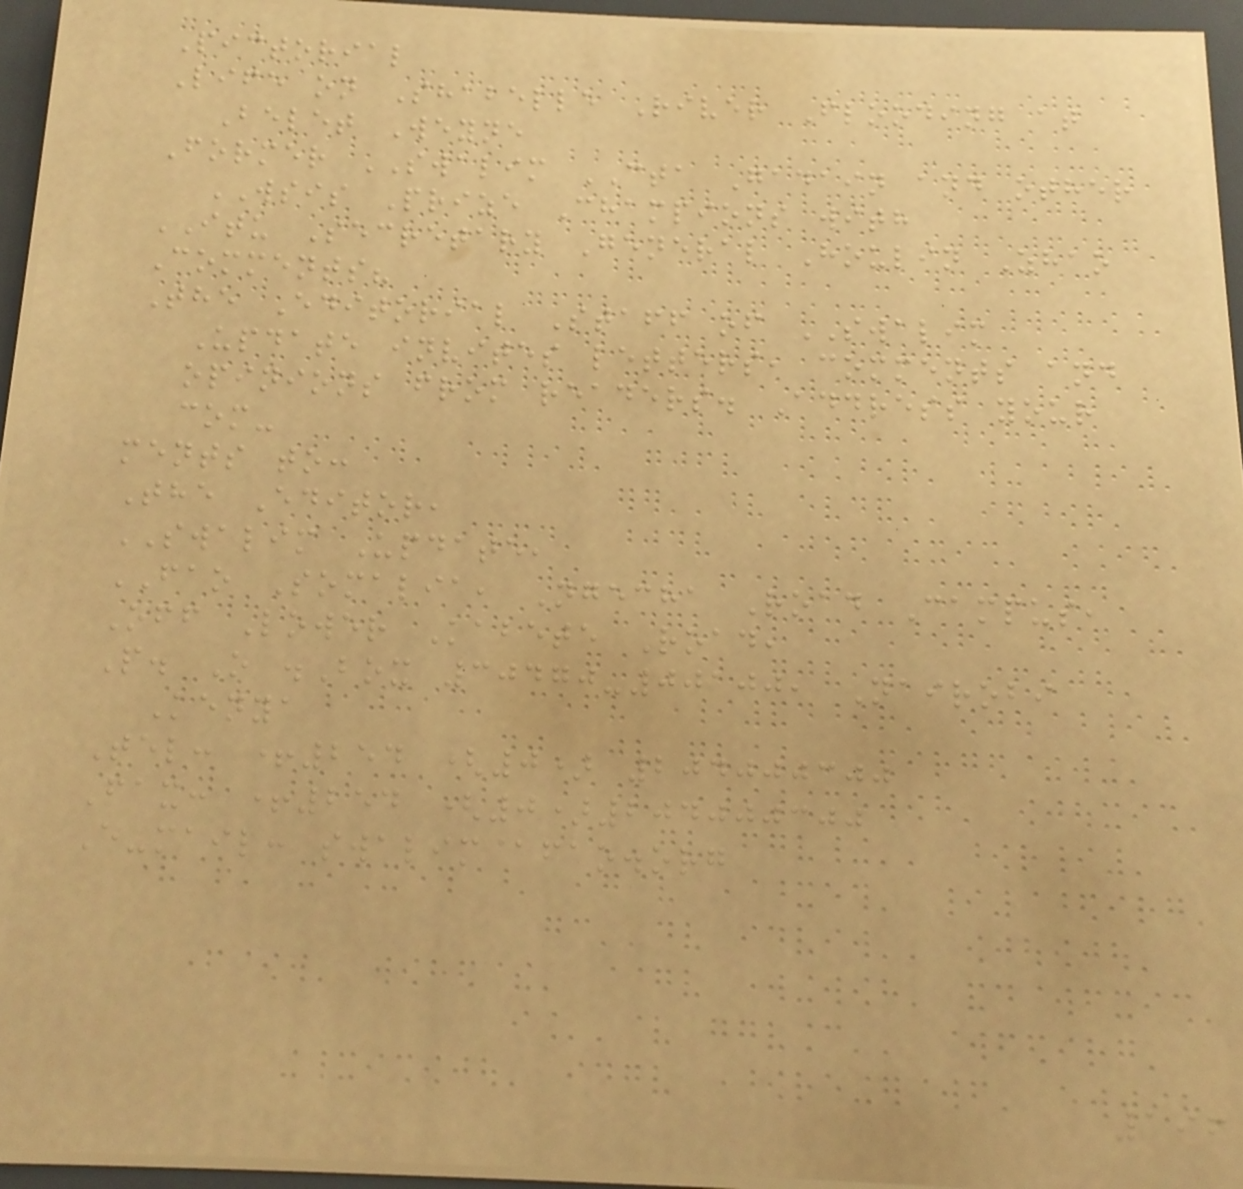Pictorial
Life on Shabelle River Flooding at
Belet Weyne
Former SWALIM CTA Gadain and other
WSIS Prize Champions with
ITU Secretary General Houlin Zhao
Comments?
The Editorial Staff of SWALIM
Update invites letters, comments and
opinions from readers. Address your
com-
ments to:
The Editor,
SWALIM Update,
FAO Somalia, Ngecha Road Campus,
Off Lower Kabete Road,
P. O .Box 30470-00100, Nairobi
Kenya
Tel: +254 (0) 204000300
Fax: +254 (0)204000300
E-mail: swalim@fao.org
196
